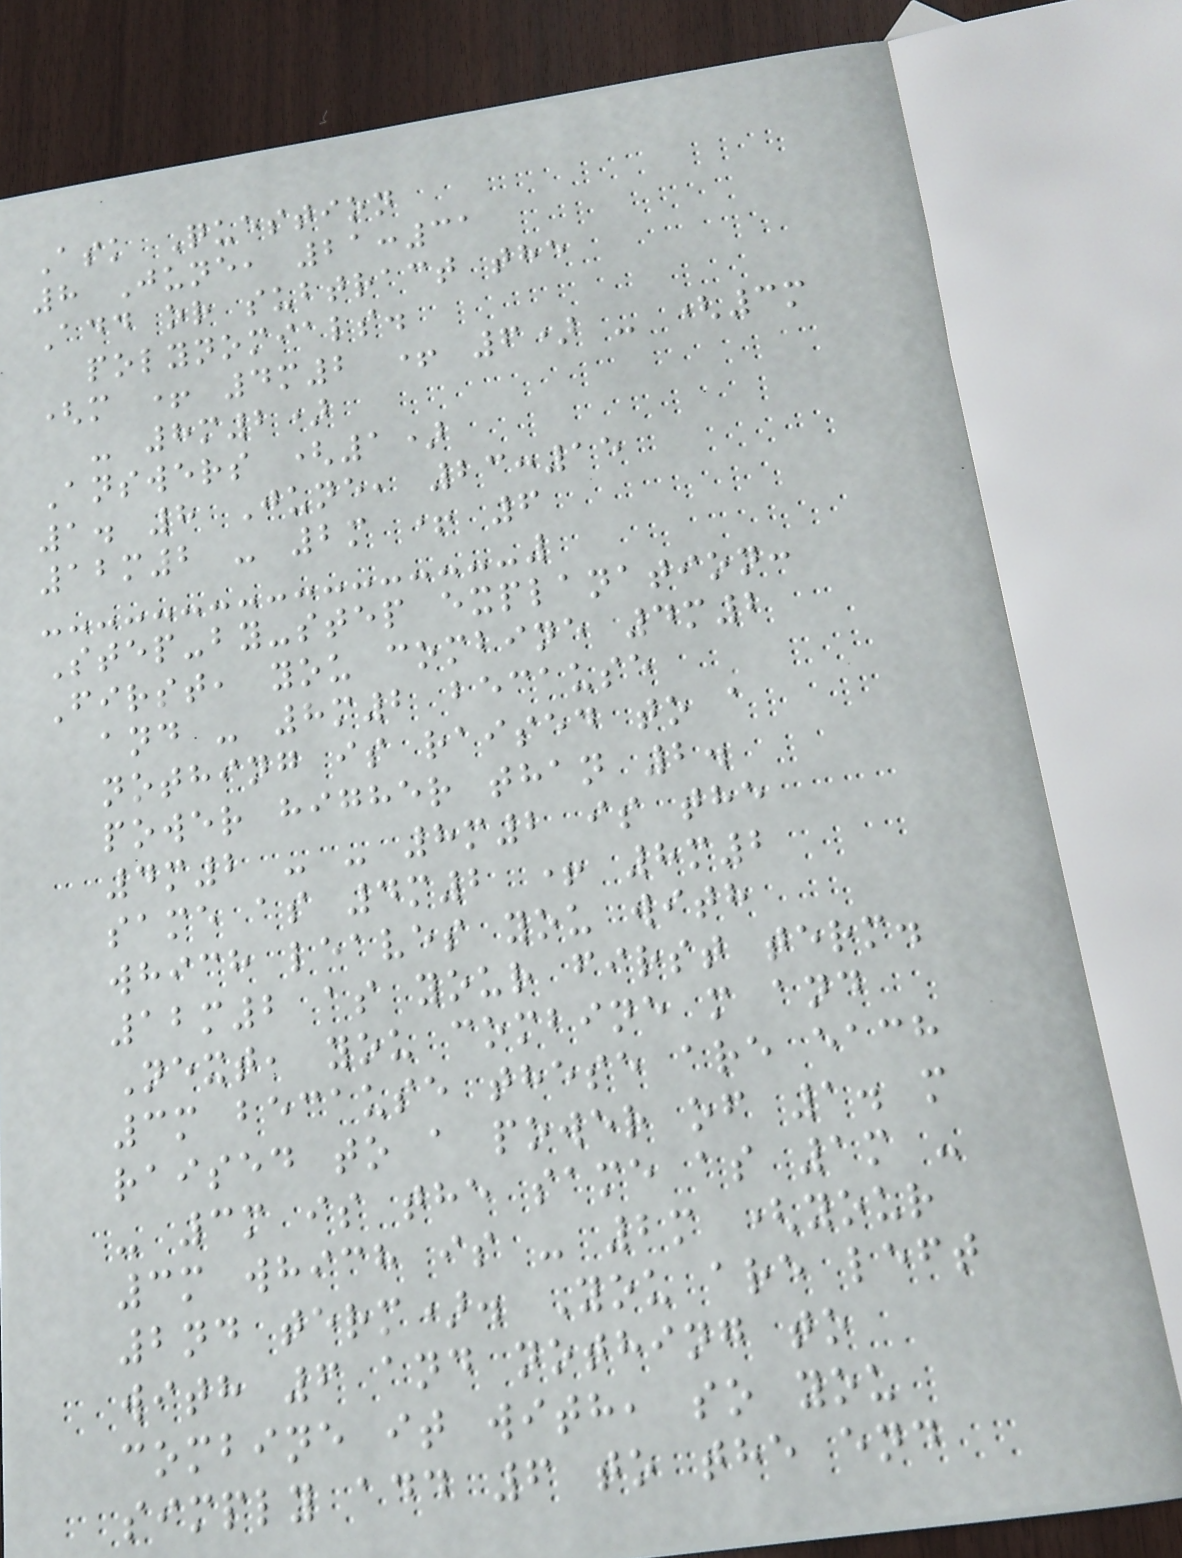Ask Question
8 June, 21:31
Add or subtract the
polynomials.
(m + 4m2 + 6) - (3m
- 8m2)
Answers (1)
1. 8 June, 23:15
12m2 - 2m + 6
Step-by-step explanation:
First, you combine 4m2
and - 8m2 because
nothing is raised to a
power higher than 2.
4m2 - - 8m2 is the
same as 4m2 + 8m2
which leaves you with
12m2 as your first term.
Next, you combine m and
3m because these are each
raised to a power of 1. m
- 3m is the same as 1m -
3m which is - 2m (your
2nd term). You are left
with 6 and nothing to
combine it with, so you
simply add 6 to the end
